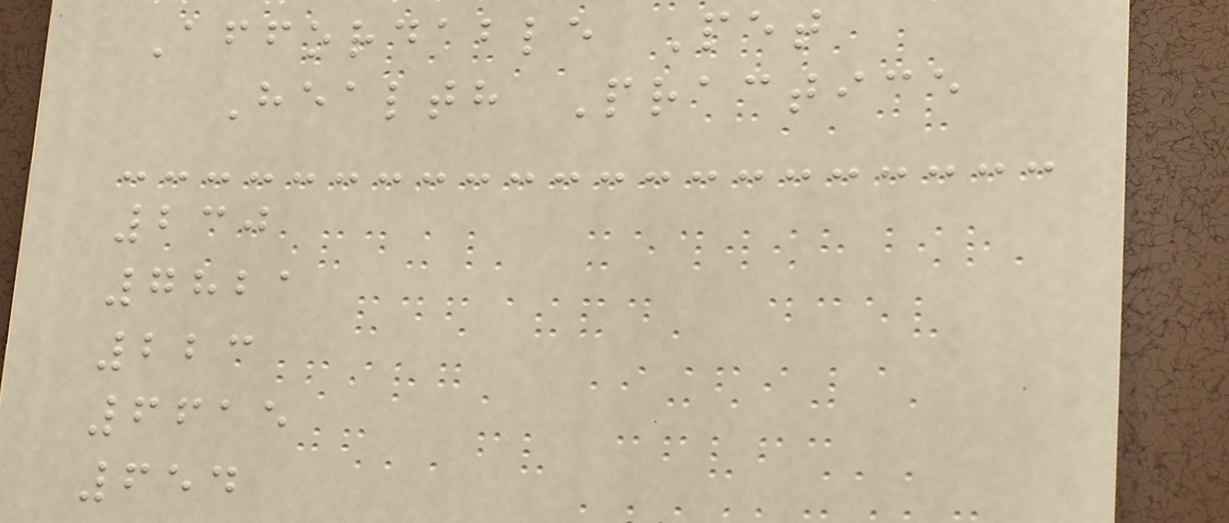Affordable Pet
Health Practice
230
7821
223
6615
654
